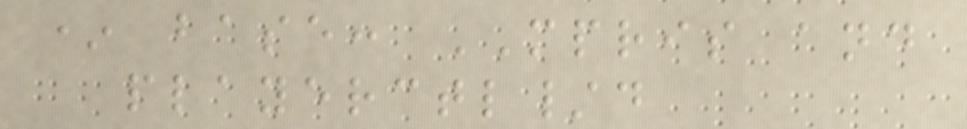* base: MPRIS and
playerctl/d
